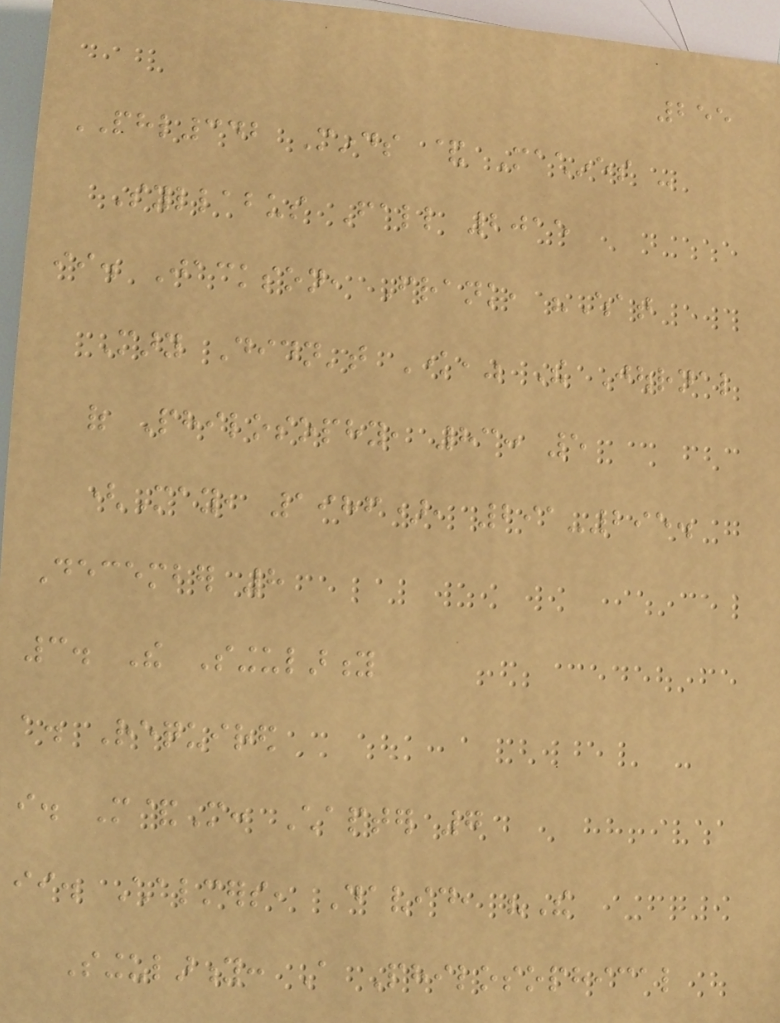255
PHL342 Minds & Machines -
Syllabus Fall 2015
ii. Jackson, Frank, "What
Mary Didn't Know," The Journal
of Philosophy, 83: 5
(May, 1986), 291-295.
December 8
3. The Singularity
a. Required
i. M&M: Chapter 7
ii. Chalmers, David, "The
Singularity: A Philosophical
